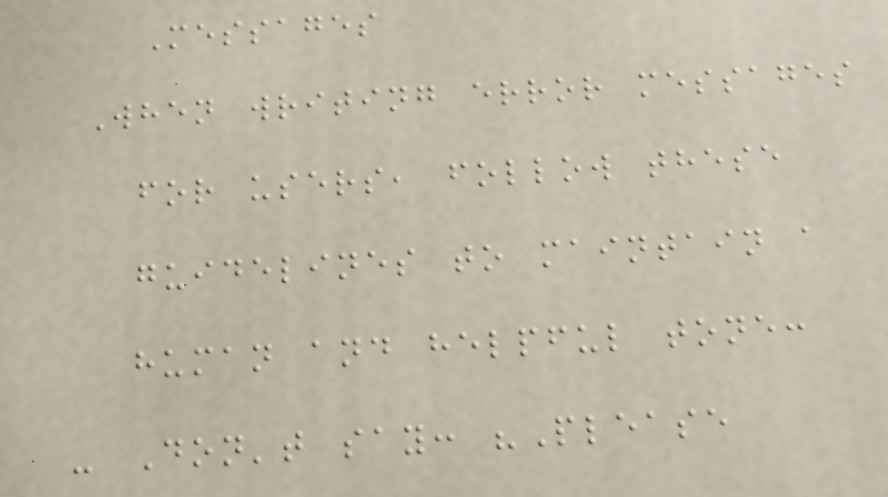Messages
When writing error messages
for users, follow these
guidelines to maintain a
human and helpful tone:
- Don't say: "Please
